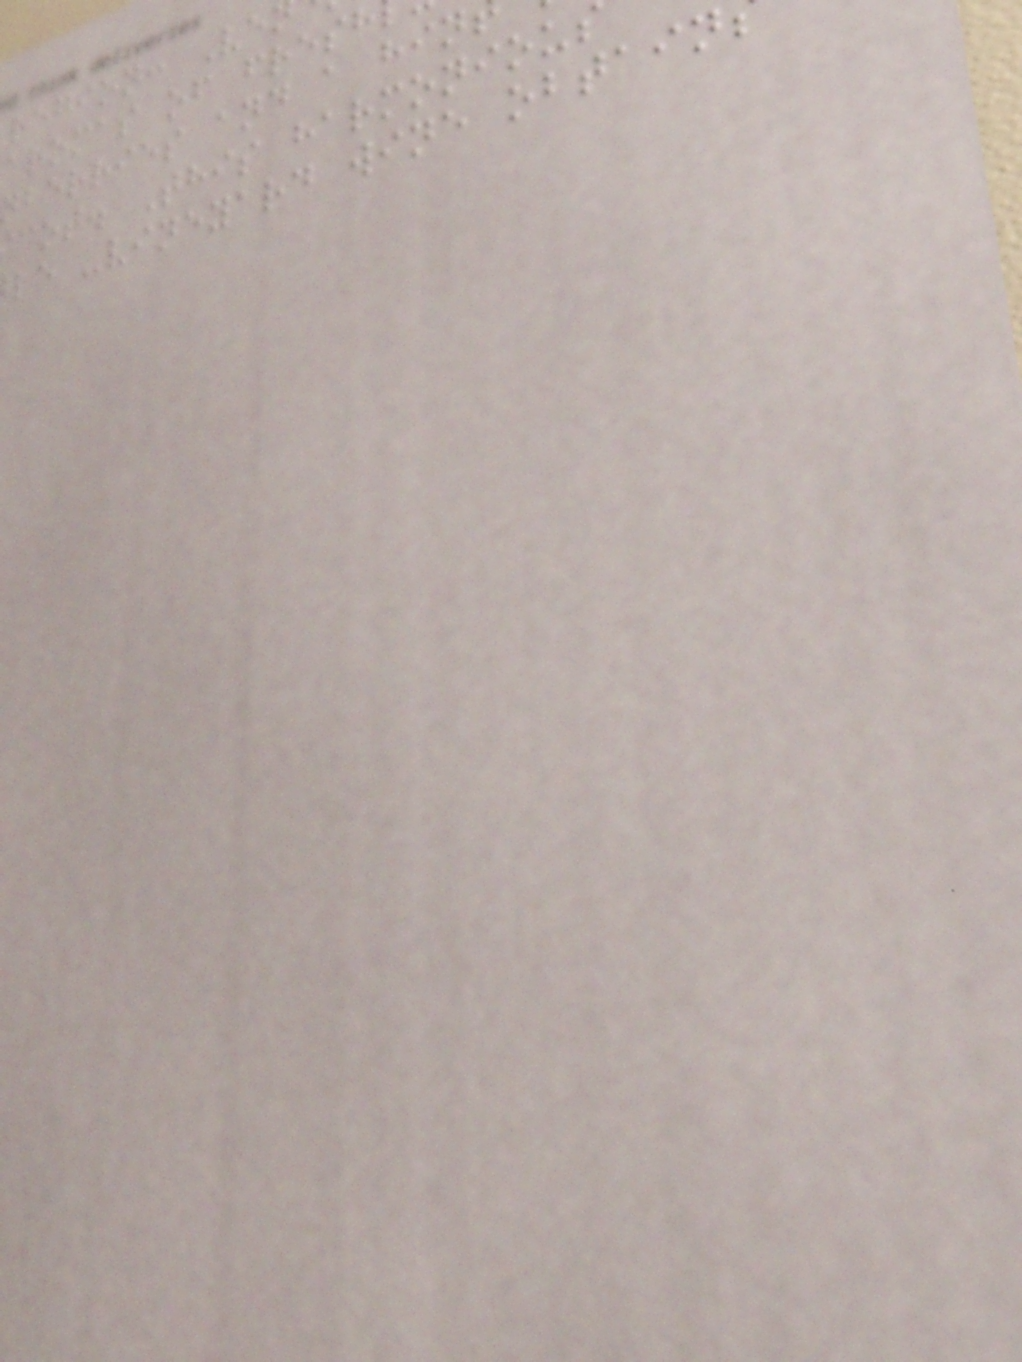region: Ve
aromas of fresh
nberries and a hin
cot. This harmoniou
le -vineyard wine obtain
